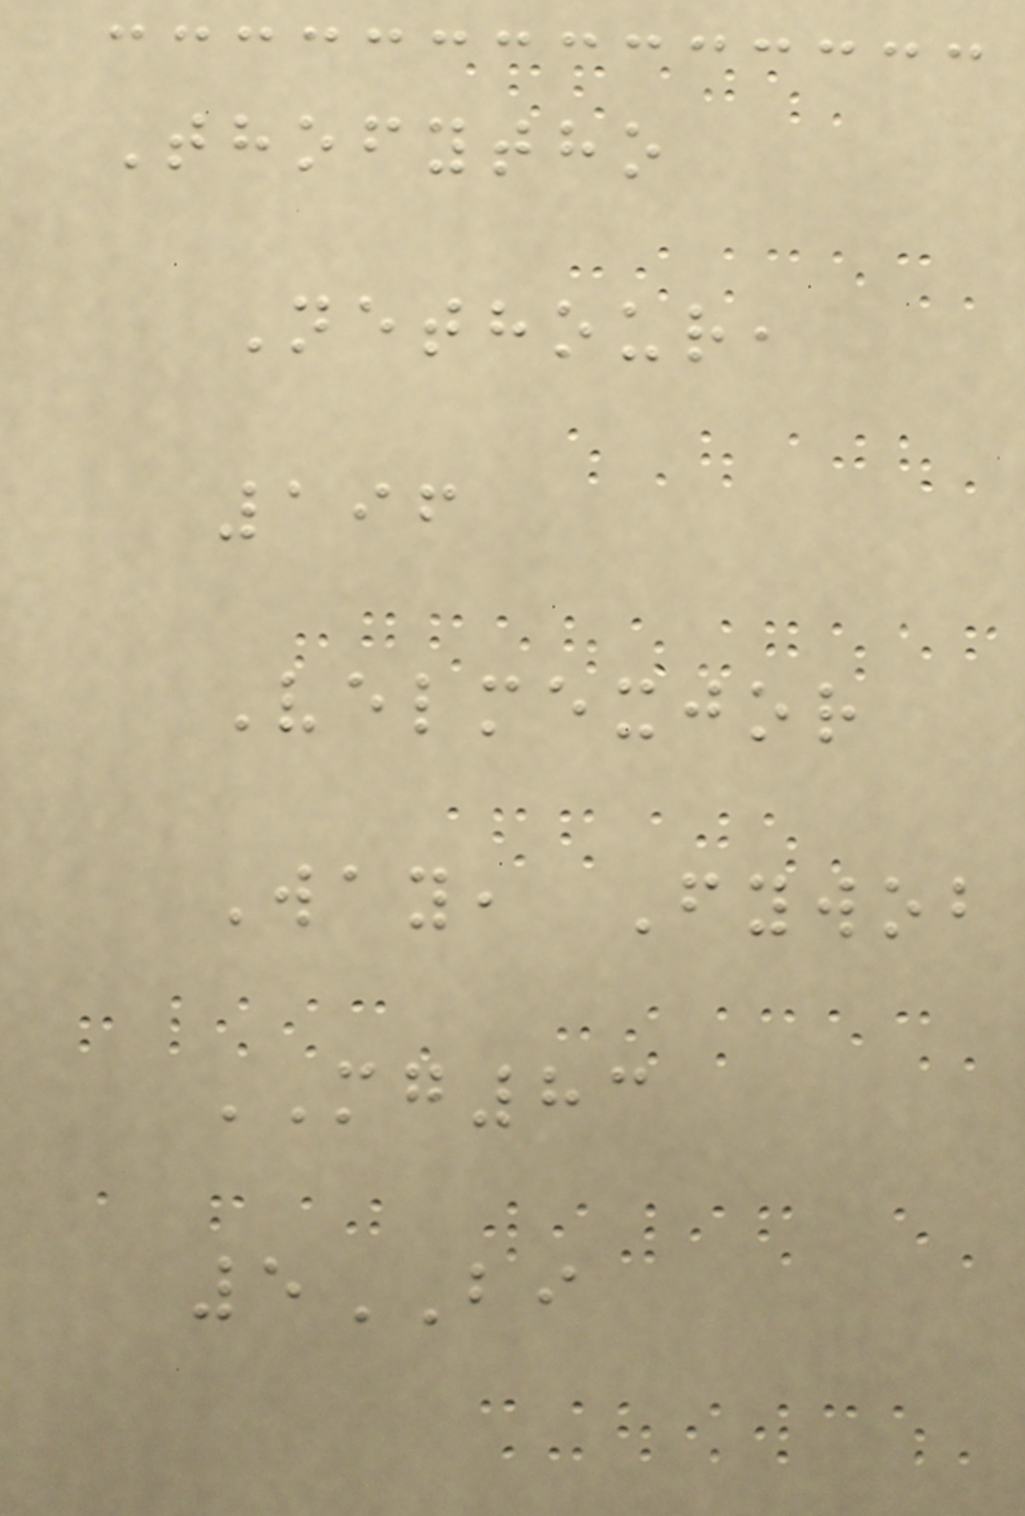Thofytho
Nethour,
196
Velmexjor
Way, Fywob
MG83
5BI
